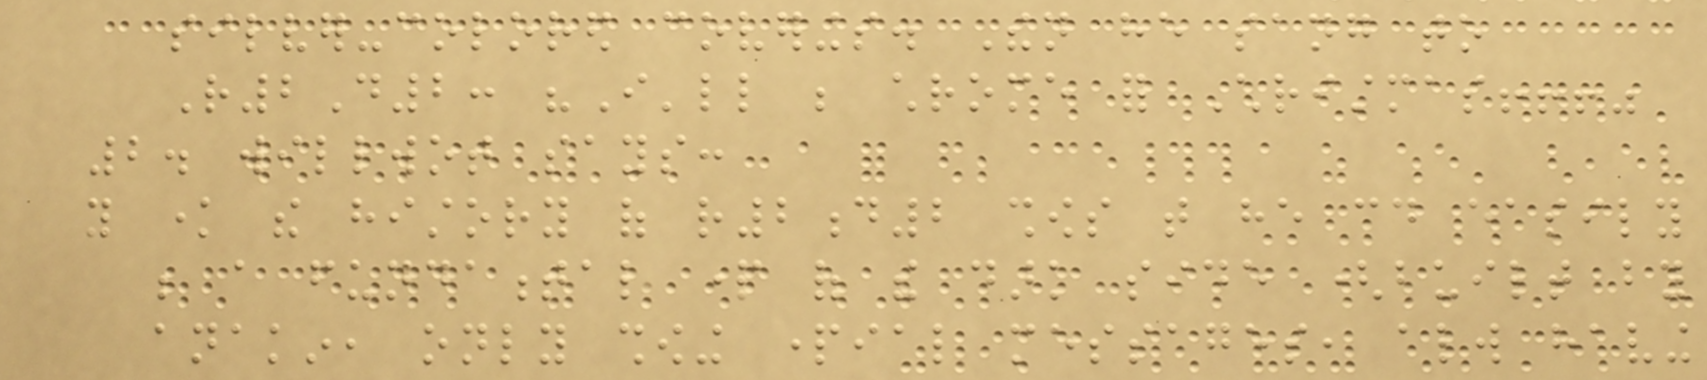silver-colored coverings. Then he sang to
R2D2: "I'll be chrome for Christmas!!!"
2. willwot says:
you know the history of r2d2 shows that he could easily
be a fundamental part of the dark side (built by
anakin, only showing partial messages, always having
